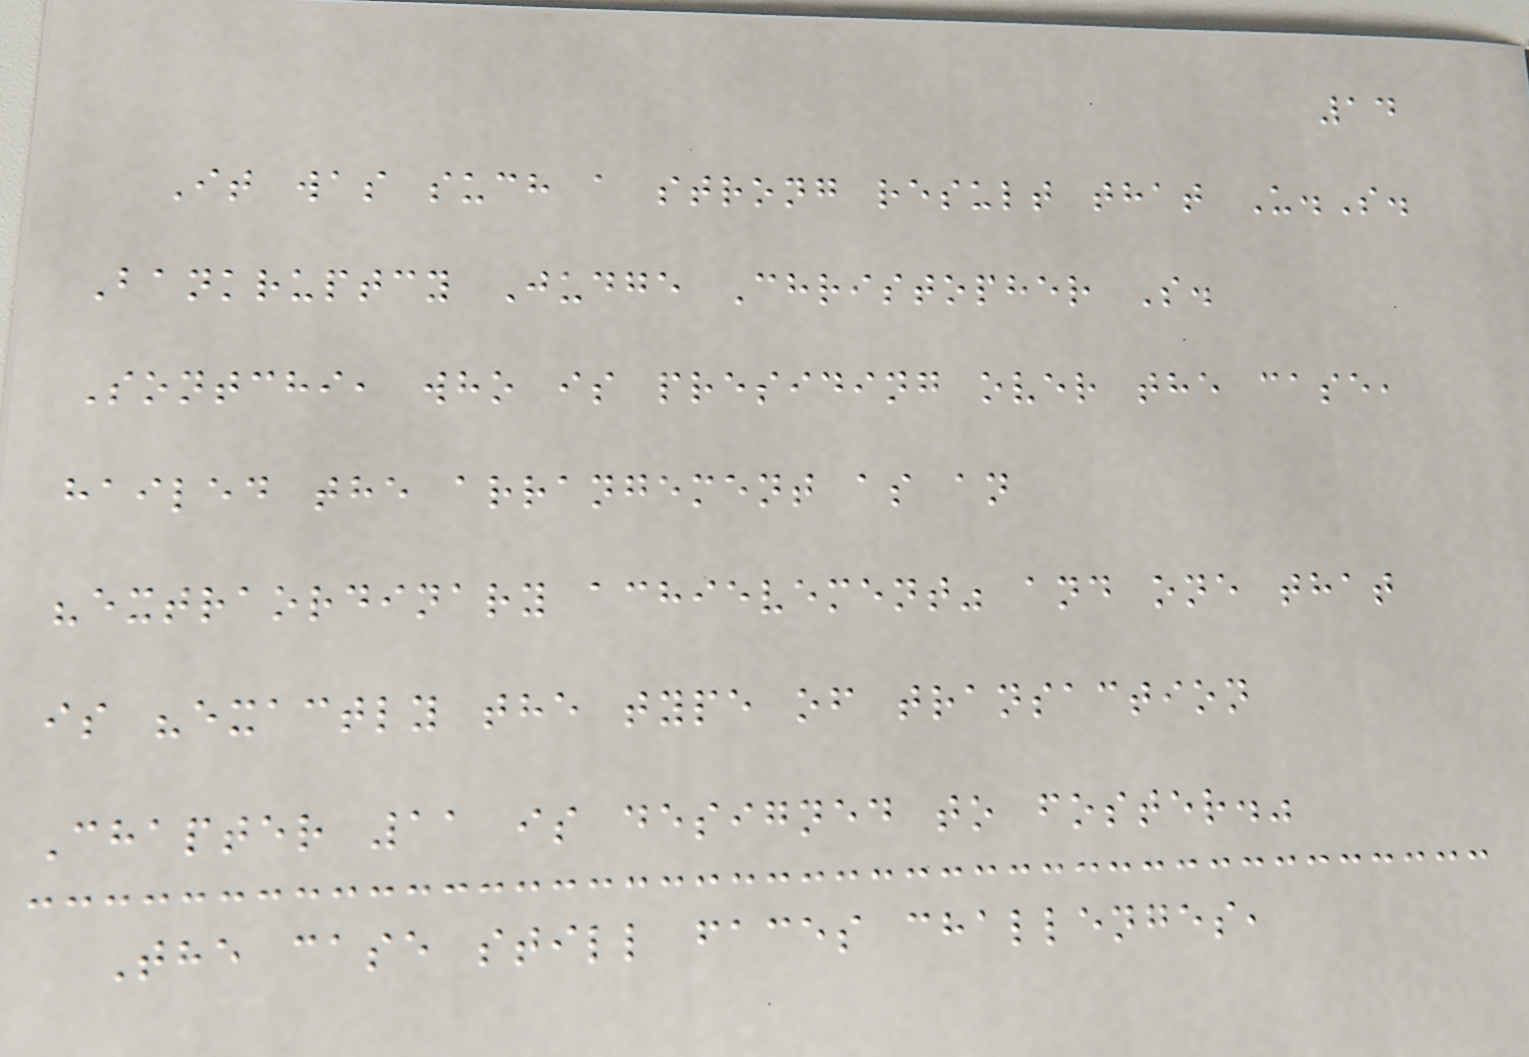14
It was such a strong result that U.S.
Bankruptcy Judge Christopher S.
Sontchi, who is presiding over the case,
hailed the arrangement as an
"extraordinary achievement" and one that
is "exactly the type of transaction
Chapter 11 is designed to foster."
The case still faces challenges,
